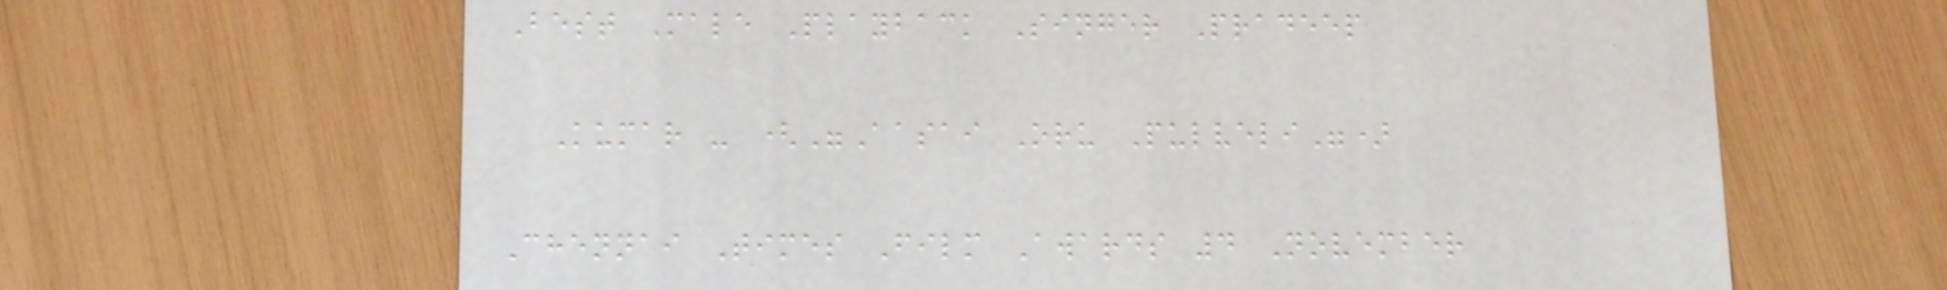Best Male Playback Singer Pradeep
Kumar - ("Aasai Oru Pulveli")
Chennai Times Film Awards 4 November
